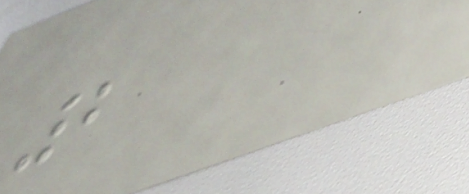2
